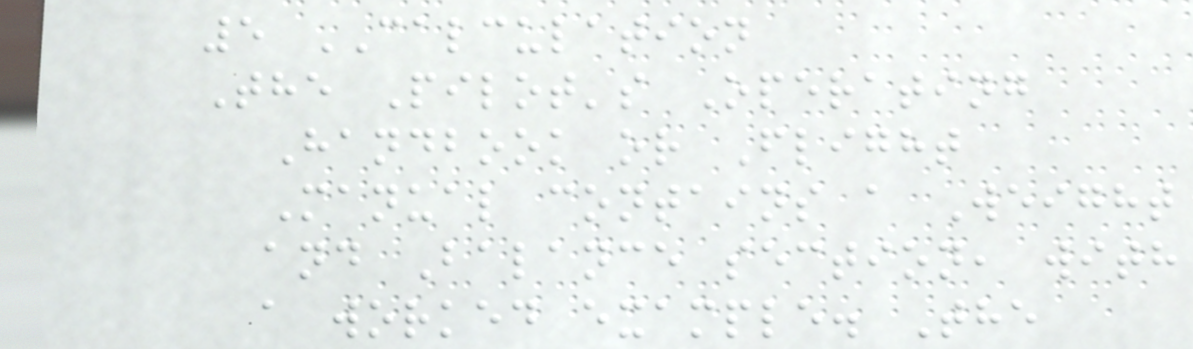5 CALCULATION
The Pilot's Operating
Handbook or Flight
Manual contains a Weight
and Balance section, with
a worked example. The
